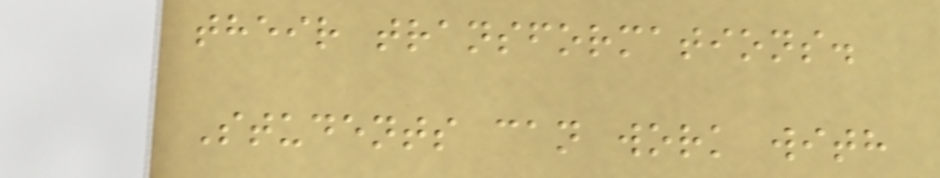their transformations.
Students can work with
